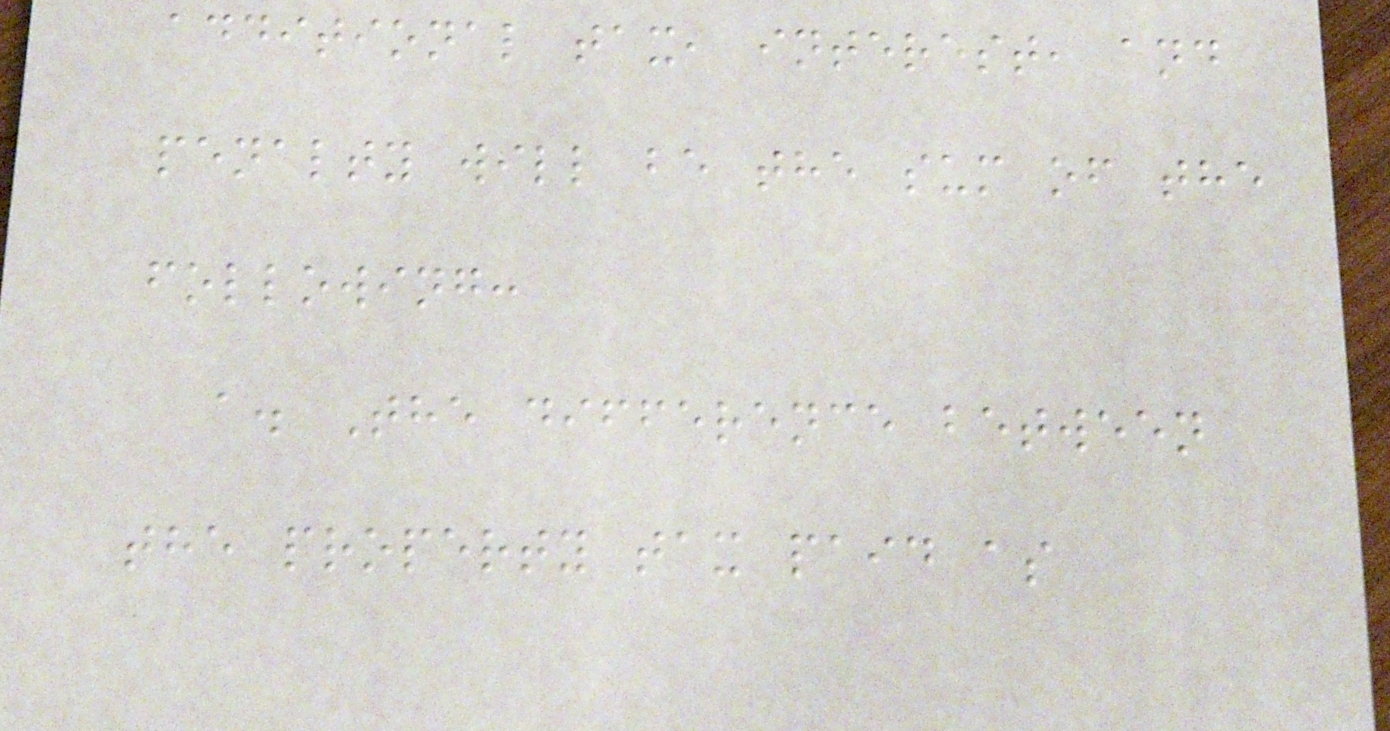additional tax, interest, and
penalty will be the sum of the
following:
a. The difference between
the property tax paid as
